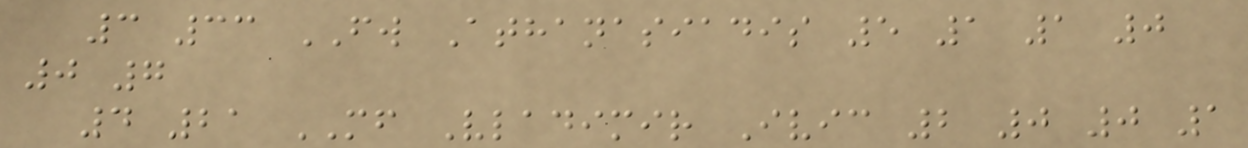3 33 FW Athanasiadis 5 1 1 0
0 7
4 21 MF Vladimir Ivic 2 0 0 1
